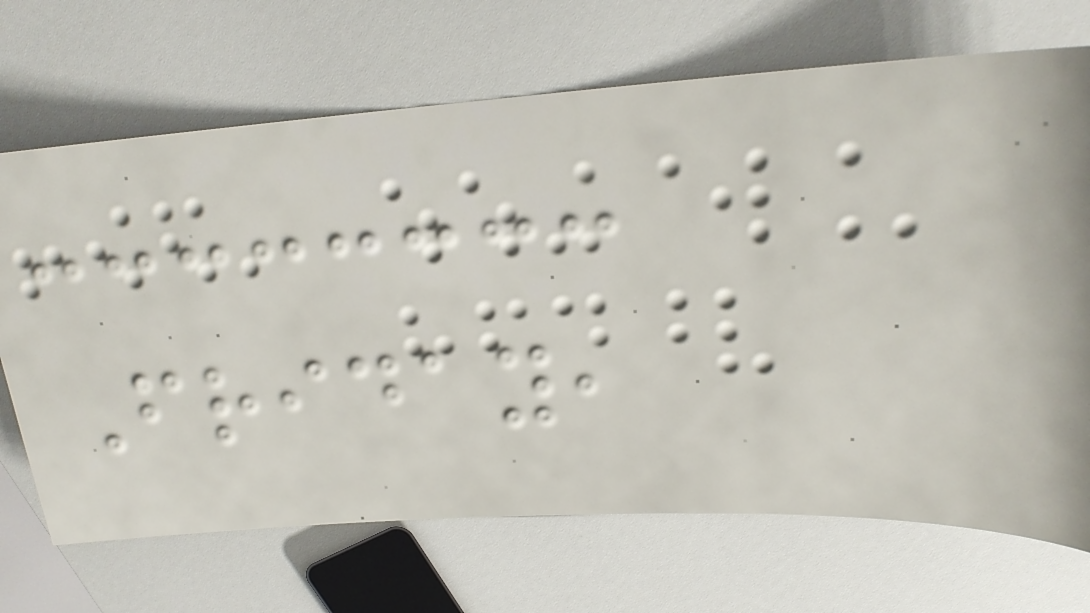Friday,
